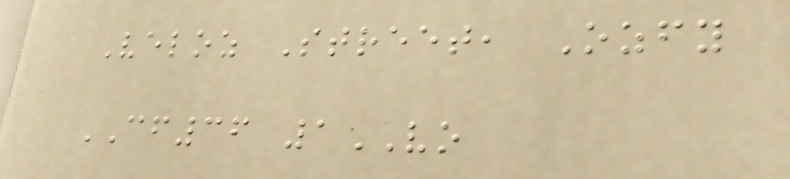Veloz Street, Ozfy
CF36 1VO
